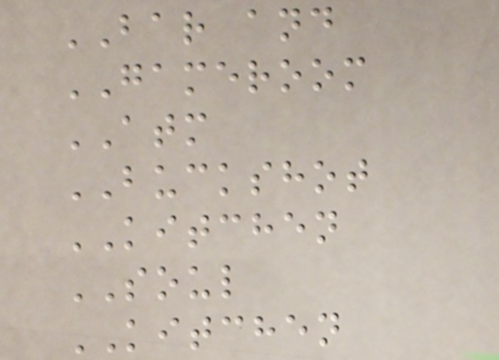BAR and
GAMEROOM
ATM
BUCKSHOT
KITCHEN
SOUL
KITCHEN
